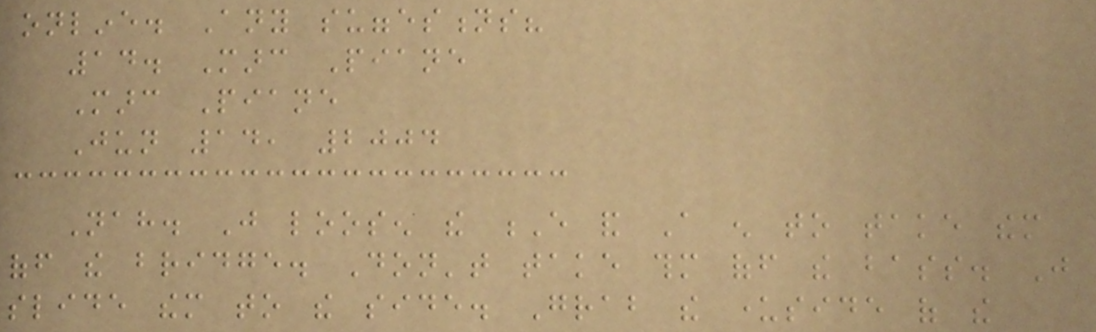online. Any suggestions?
14. Marc Piane
Marc Piane
Jun 14, 2004
Nah. Just loosen the E and A enough to take them
off the bridge. Don't take thm off the bass. Just
slide them to the side. Grab the underside of the
